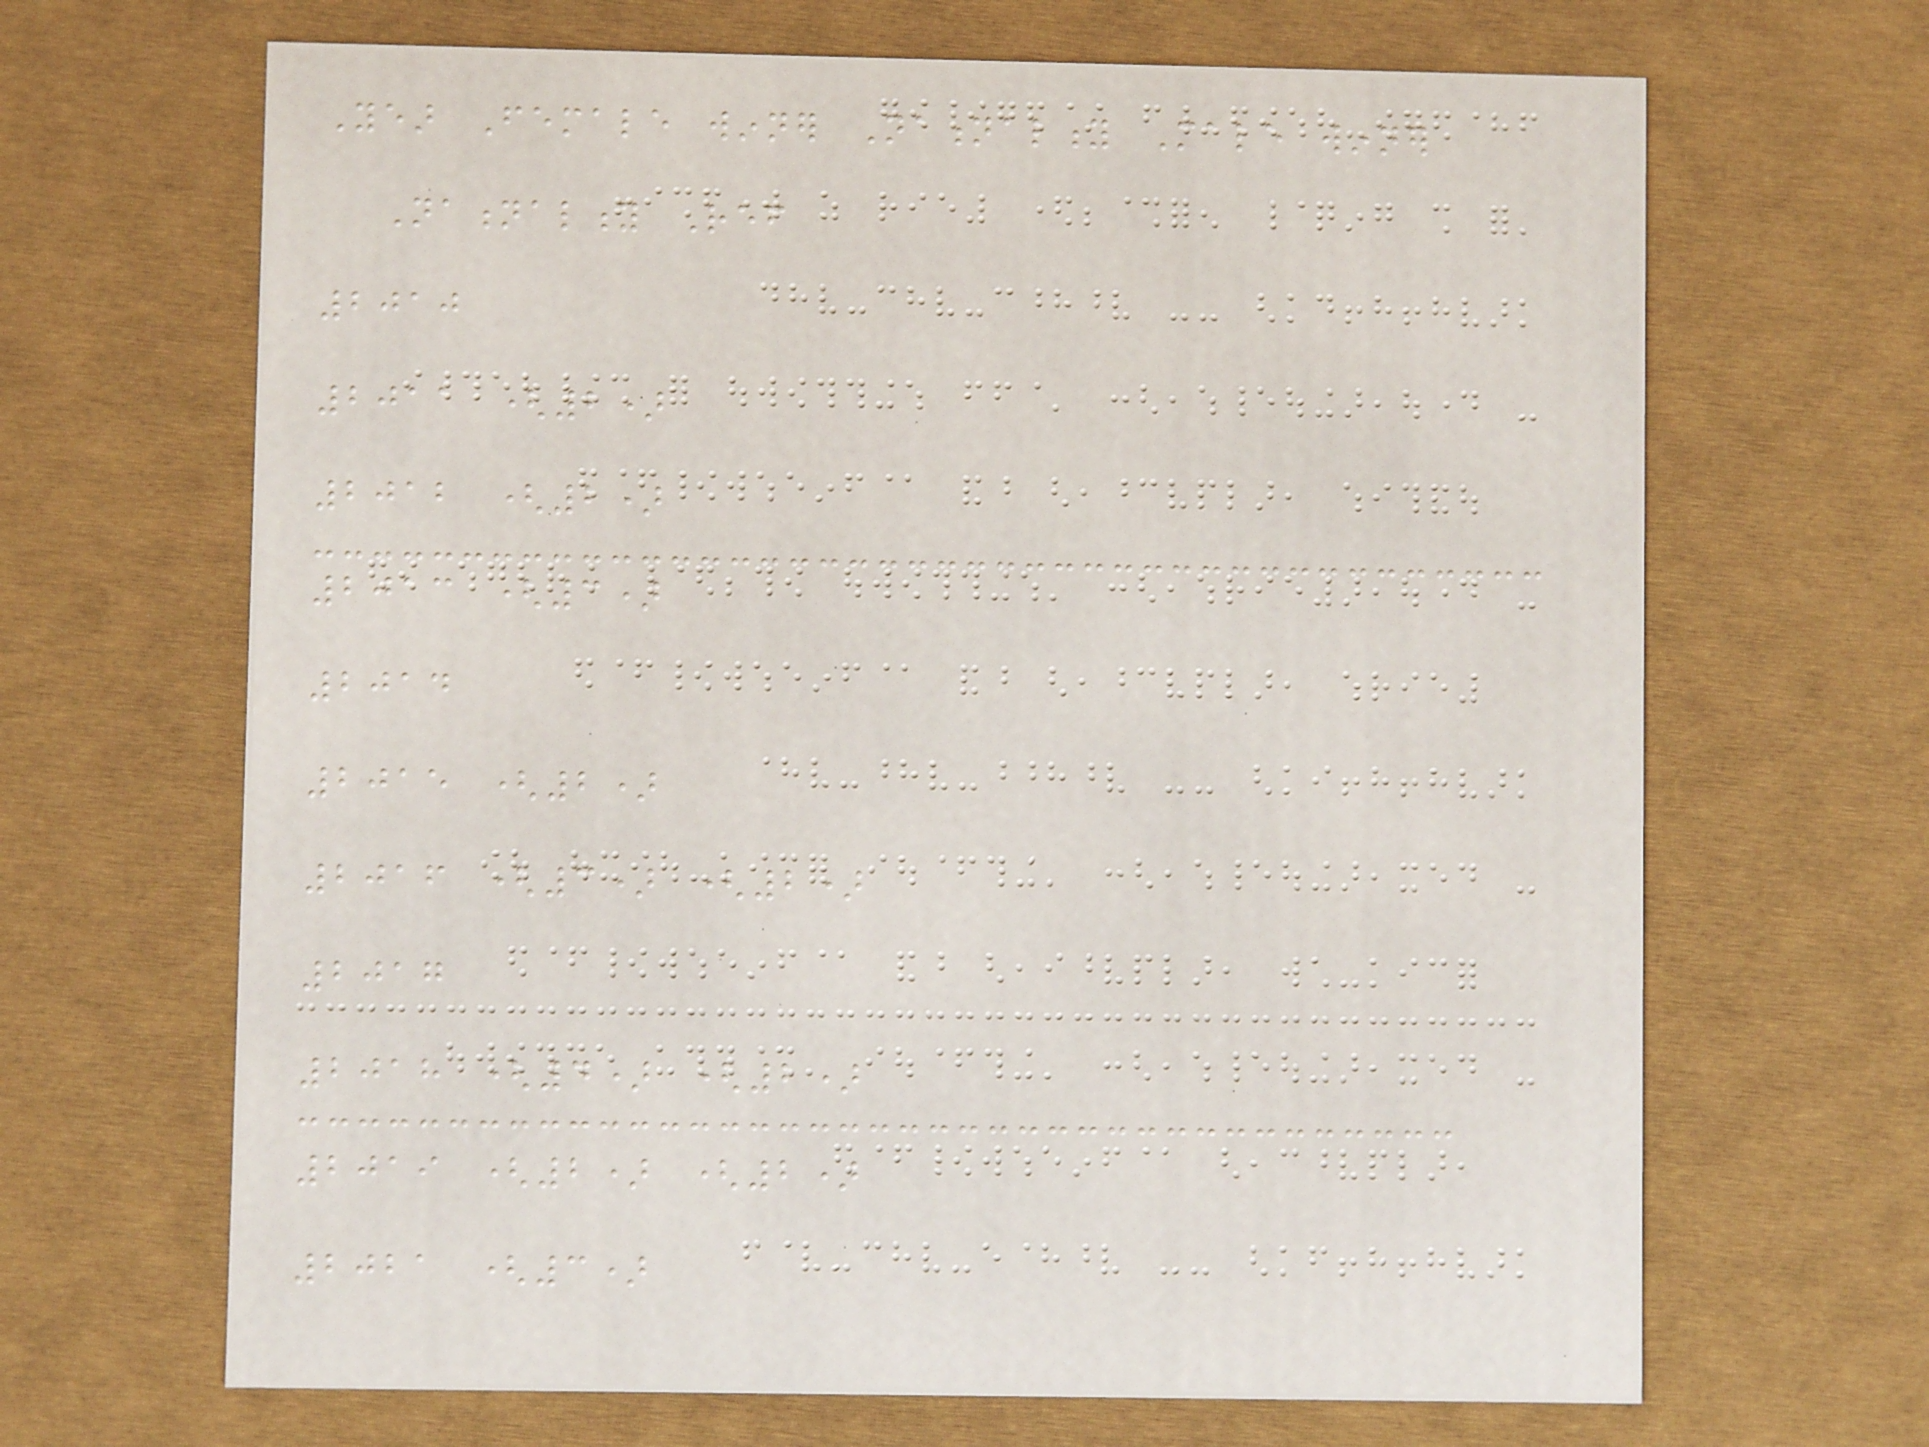Year Female winner Nationality Male winner
Nationality Ref
2010
2011 (2)
2012 (2)
2013 (3)
2014
2015 (2)
2016 (3) (2)
2017
2018 (4) (2)
2019 (2) (2)
2021 (3)
